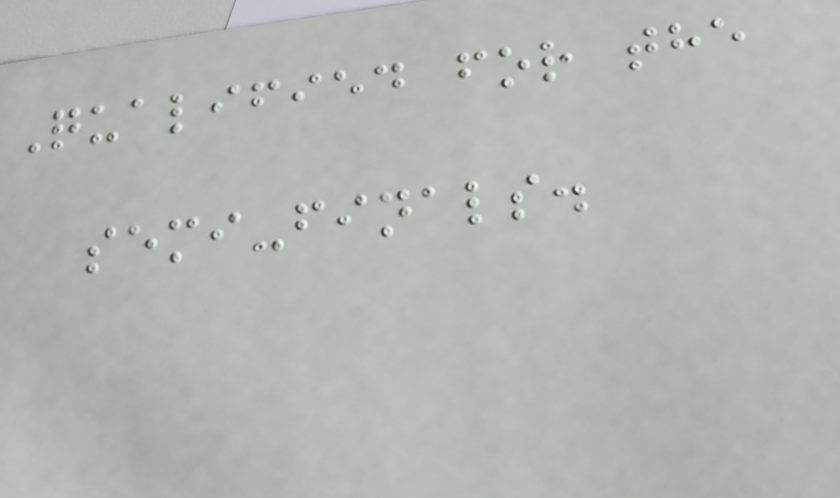Qualified for the
semi-finals.
